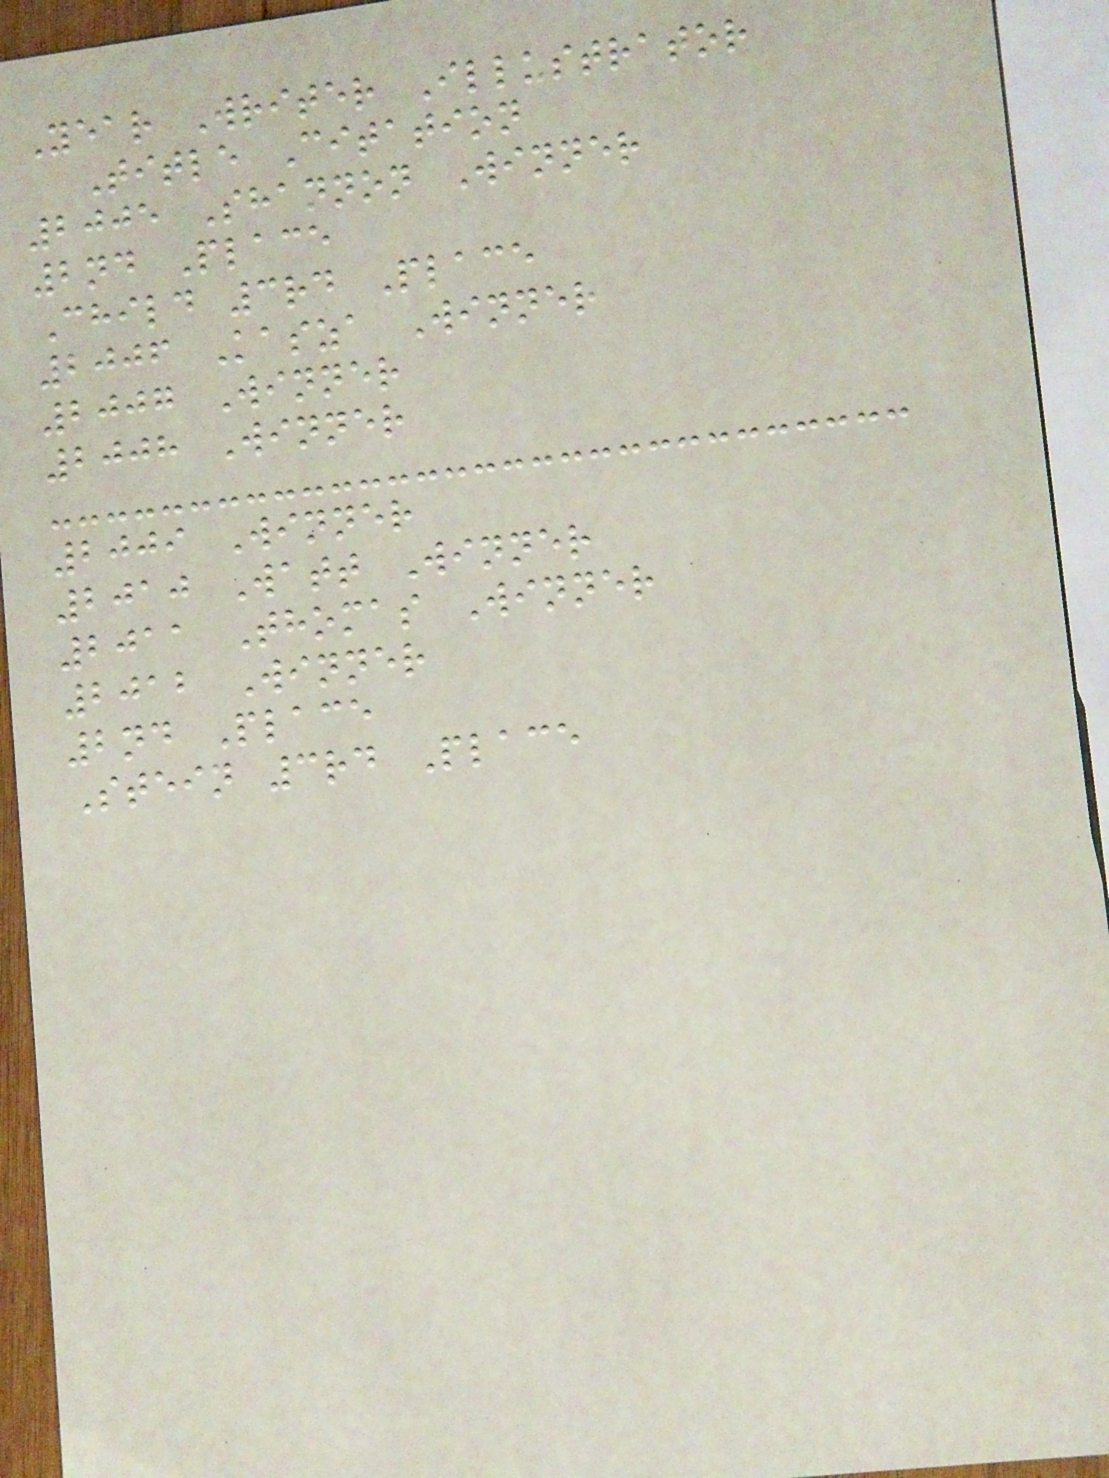Year Writer Illustrator
Title Citation
2005 Shannon Winner
2nd Place
Child 3rd Place
2006 Kasza Winner
2007 Winner
2008 Winner
2009 Winner
2010 Watt Winner
2011 Thomas Winner
2012 Winner
2nd Place
Stein 3rd Place
